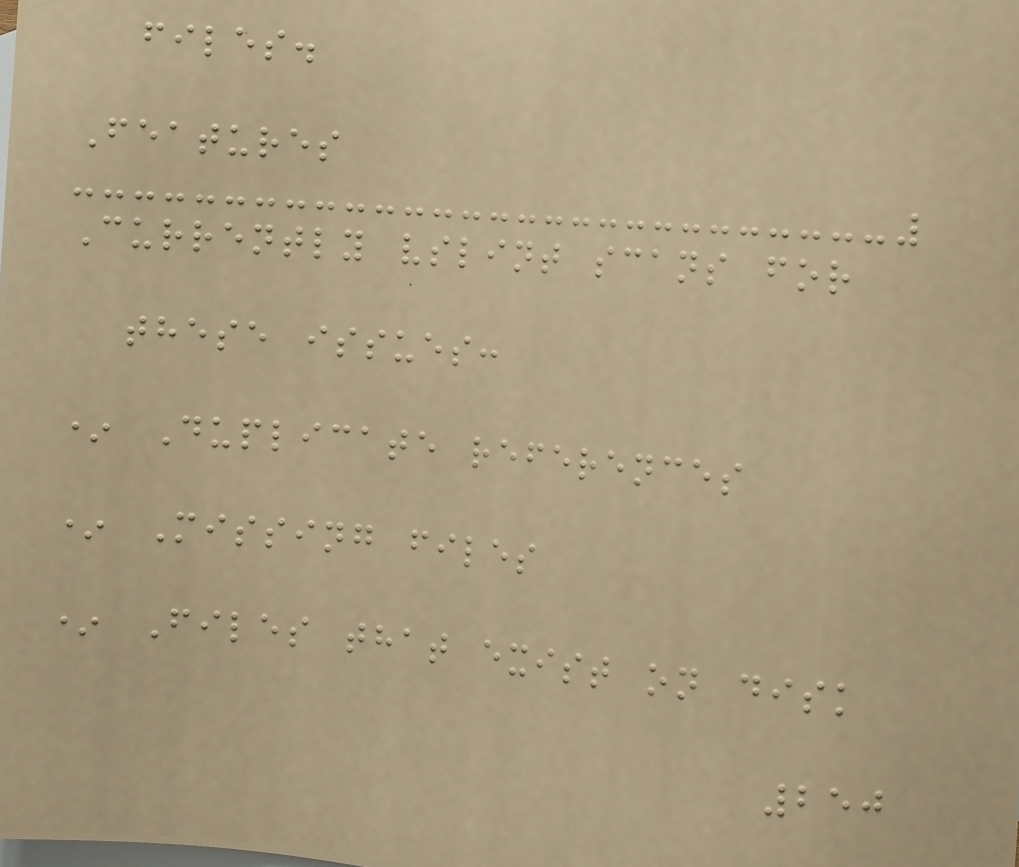files.
Features
Currently vslint scans for
these issues:
* Duplicate references
* Missing files
* Files that exist on disk
250
